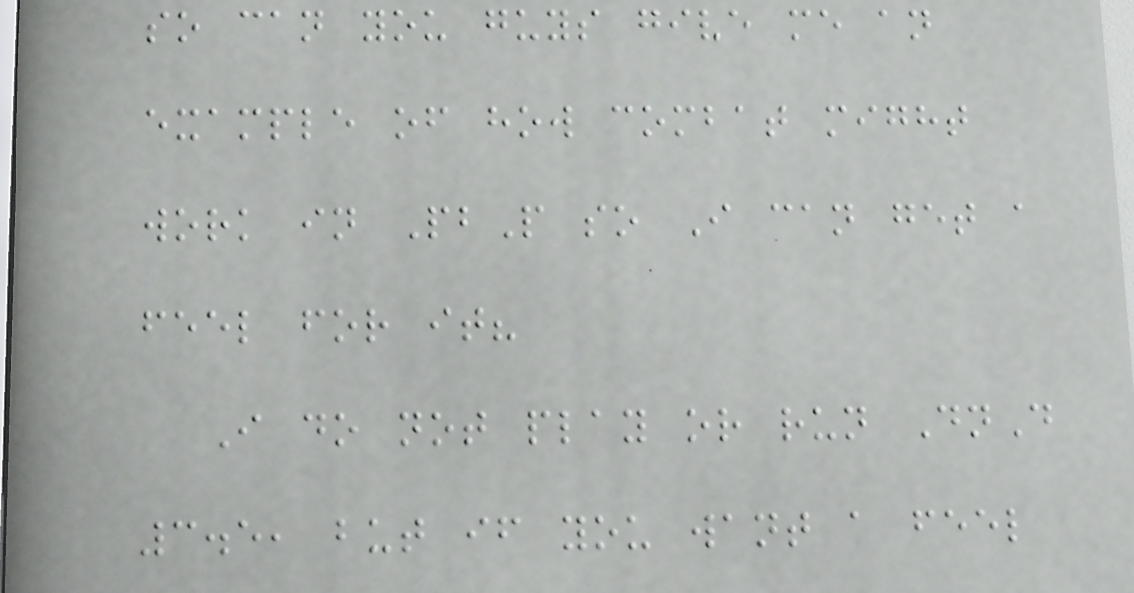so can you guys give me an
example of how combat might
work in PbP so I can get a
feel for it?
I do not play or run DnD
3.5, but if you want a feel
